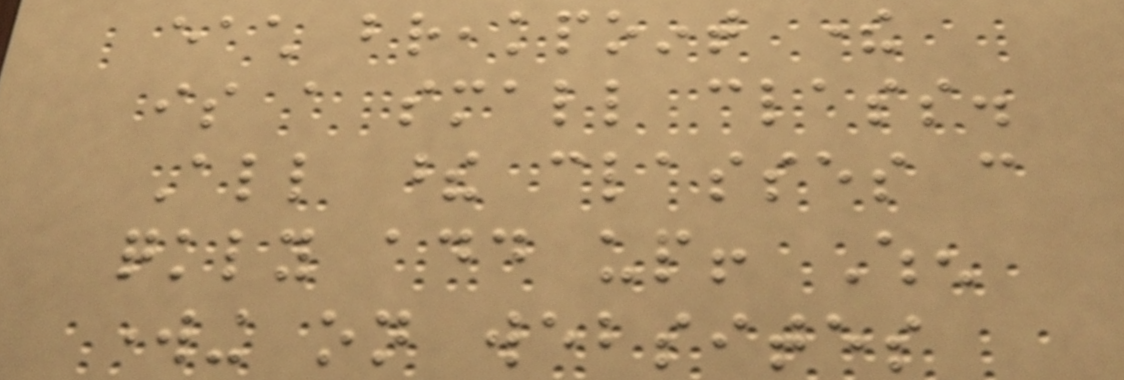each breakpoint there
is a small class.
All these classes can
quickly add up! When
working on websites
